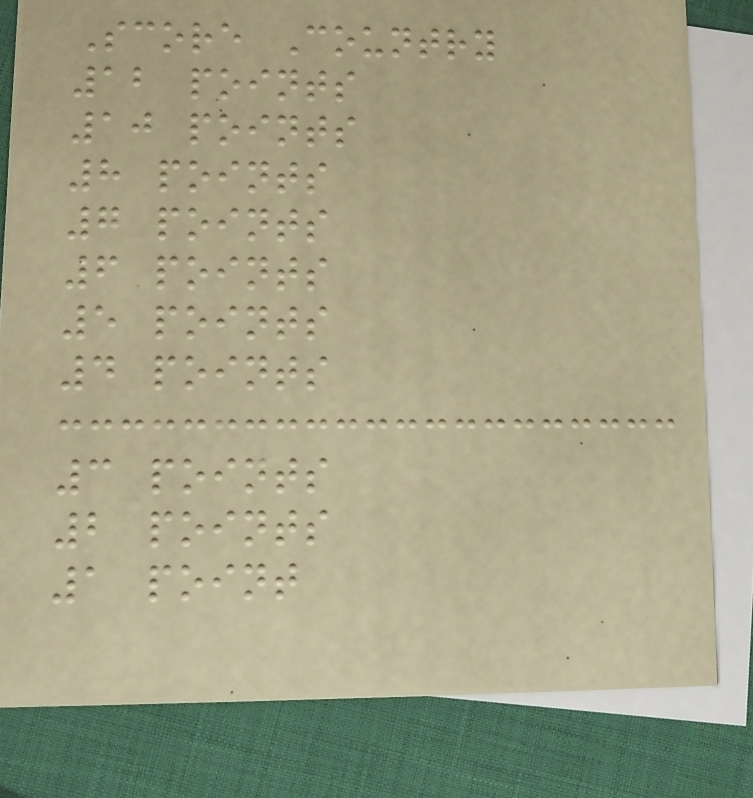Score Country
12 points
10 points
8 points
7 points
6 points
5 points
4 points
3 points
2 points
1 point
